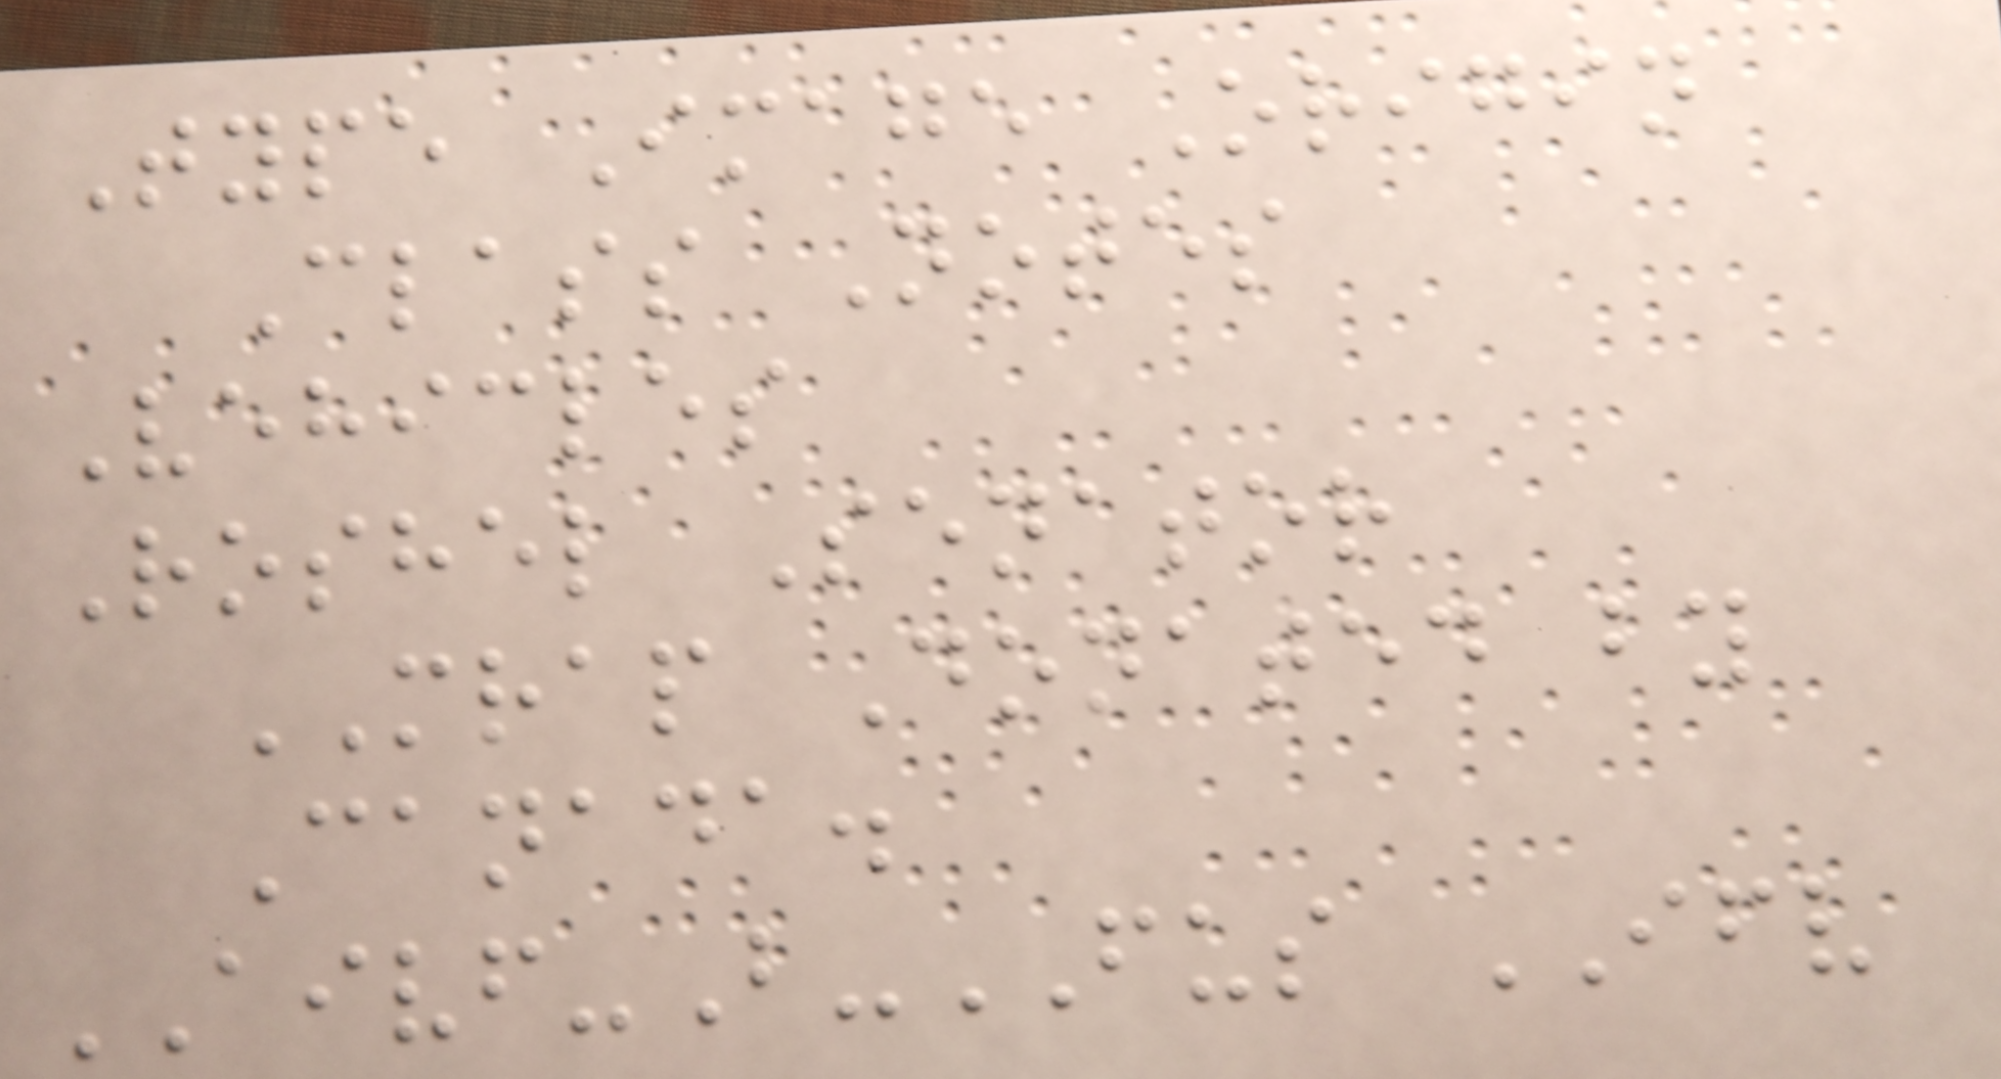Type Image Origin
Class Notes
Vehicles
Roshel Senator
MRAP Donated by
Canada.
AIVF-B-FUS IFV
